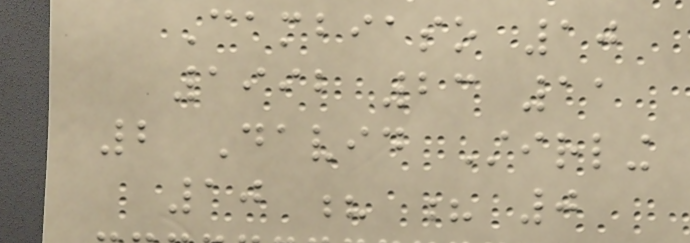Cambiaso 10
1992 23 11
2 David Stirling
10 ? ? 0
